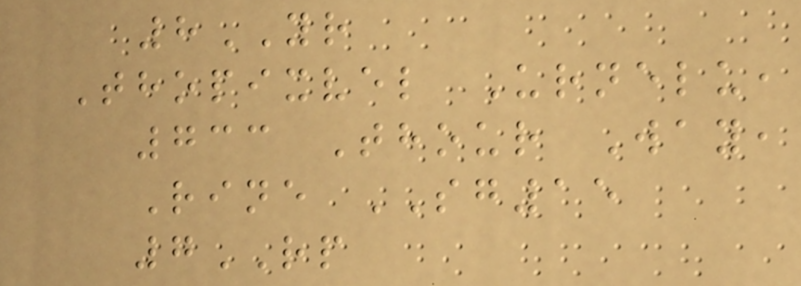8YR
Thopixvel Urnelu,
733 Thour Way,
Rine SG15
7RP
